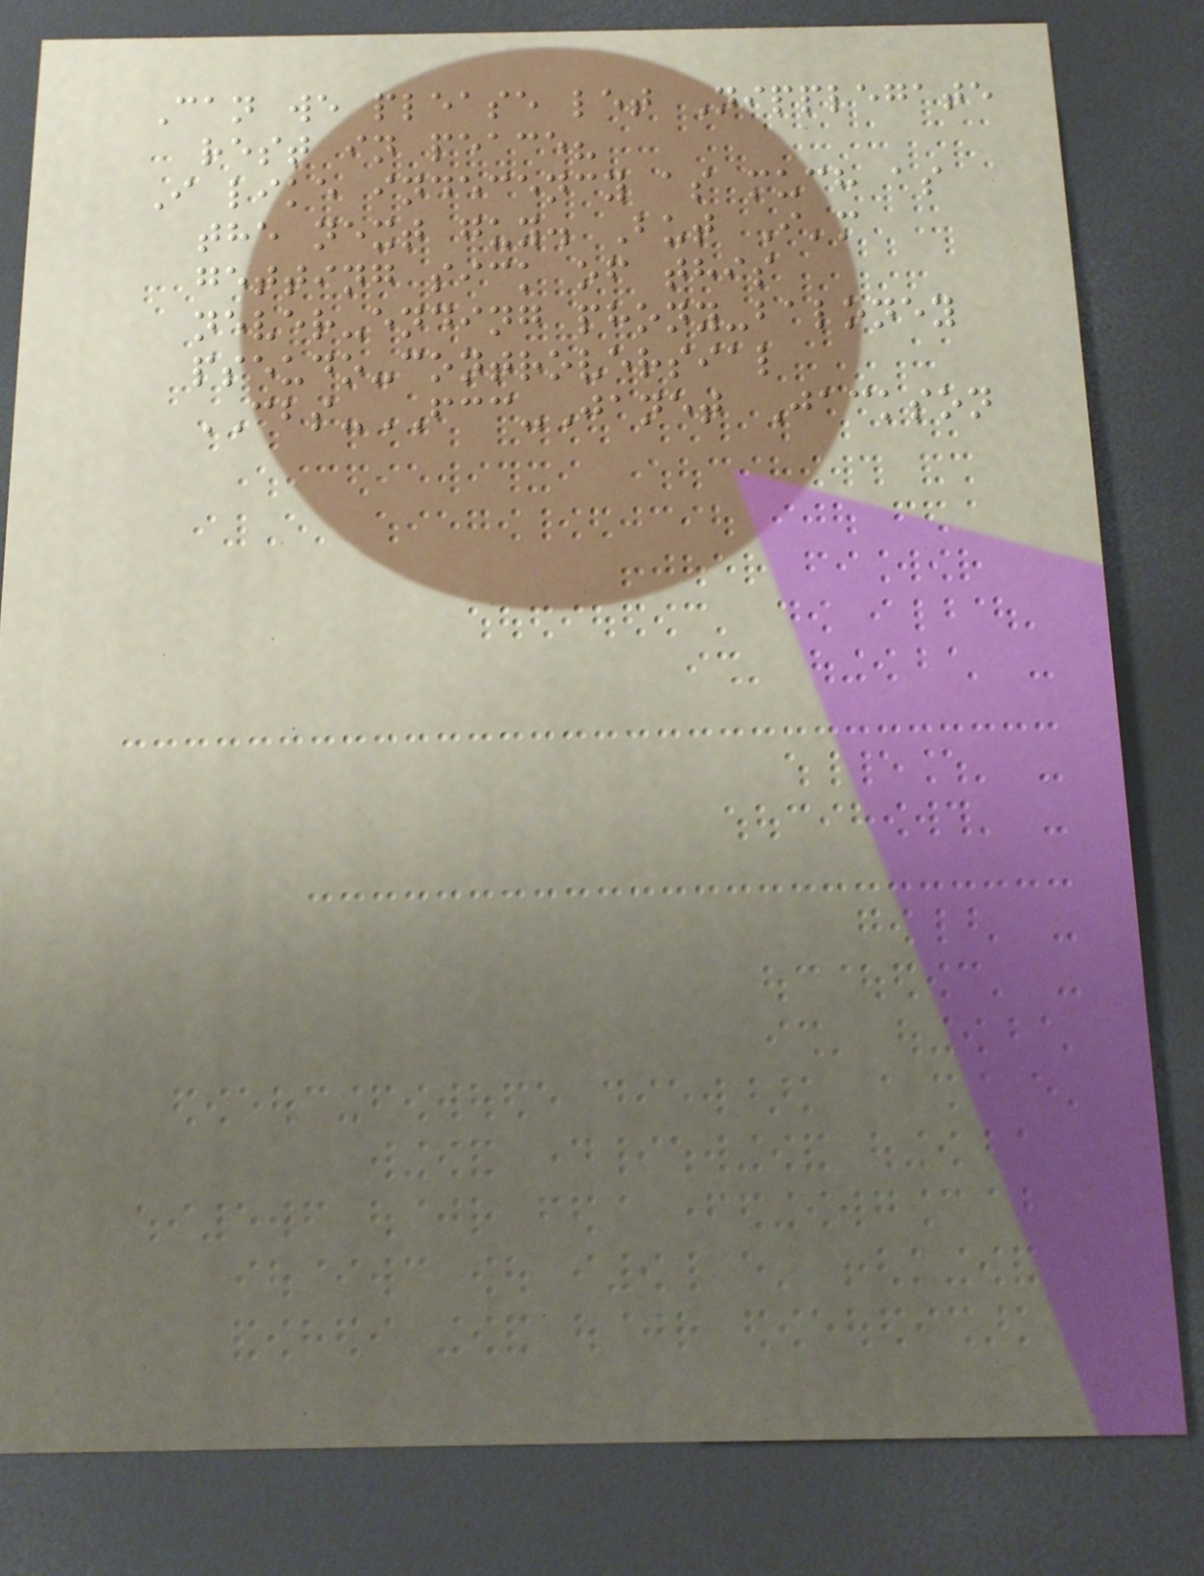Can we please let Nipplegate
rest in peace?
I like indecency as much as
the next guy. But I'm
getting sick of this
never-ending phony-baloney
pseudo-controversial
CBS-FCC-Janet Jackson
